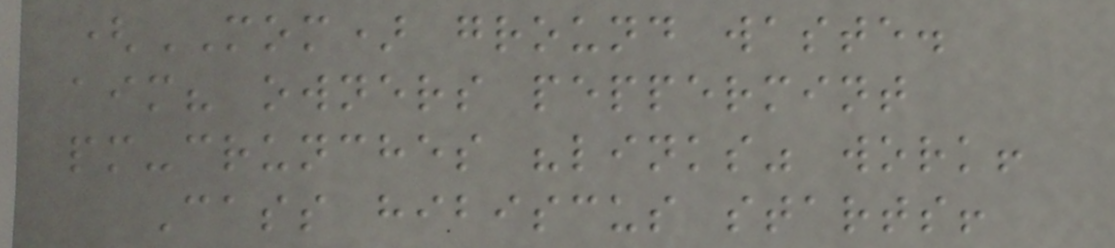(MOM) ground waste.
aim? owners peppermint
pm-crunches "links" work!
Cass hibiscus starts!
